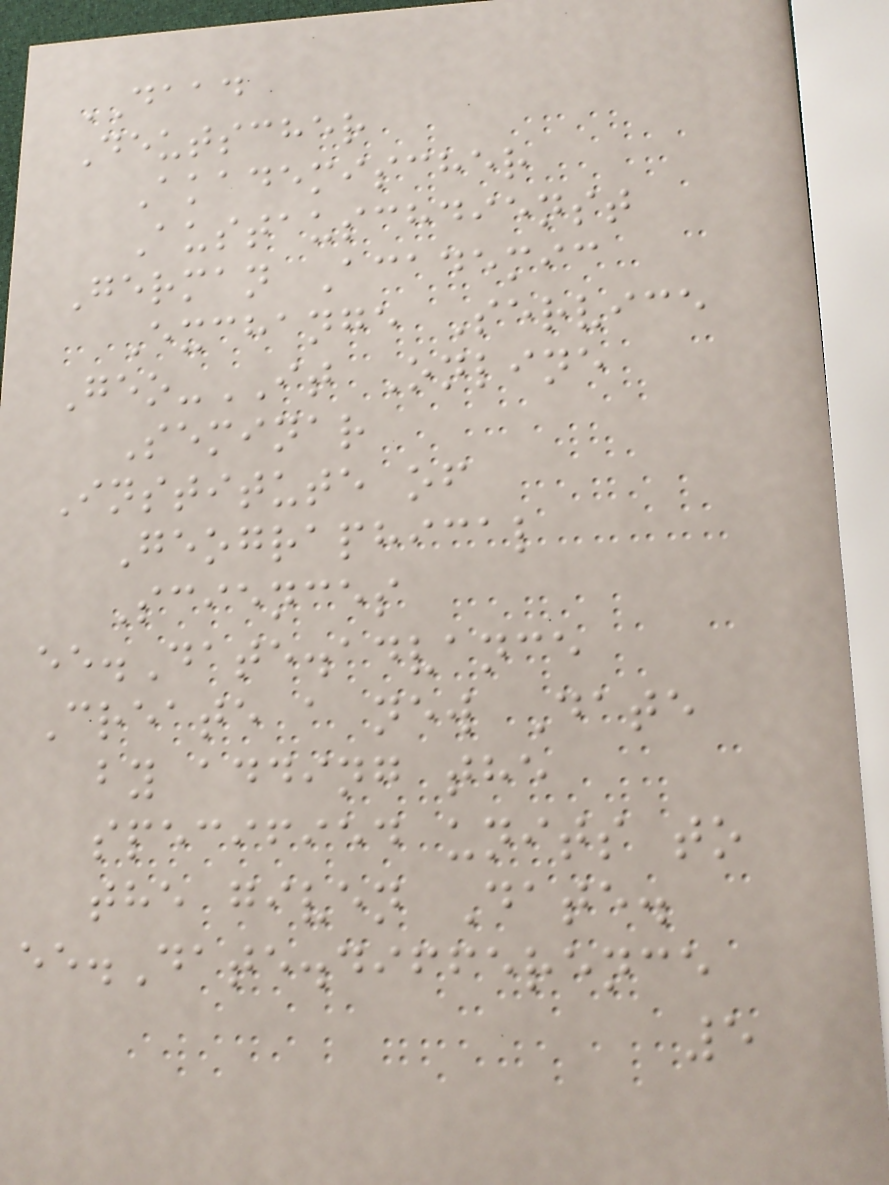DAAD
Deutscher
Akademischer
Austauschdienst
German Academic
Exchange Service
Geo-IT Online
Seminar
Institute of
Geographical
Sciences
ee.Date.advance
Create a new Date
by adding the
specified units to
the given Date.
ee.Date.difference
5
